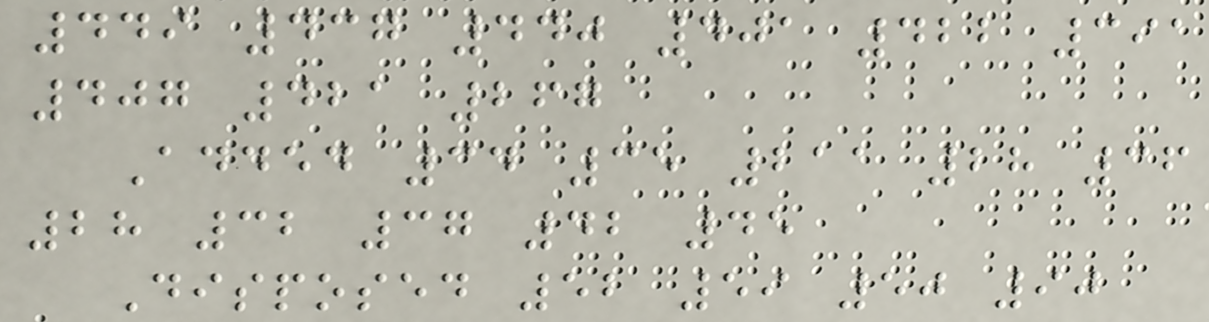449 437 440 401 422 391
407 421 267
Added 34 35 211 28 36
28 32 37 42 45
Disposed 52 59 50 90
